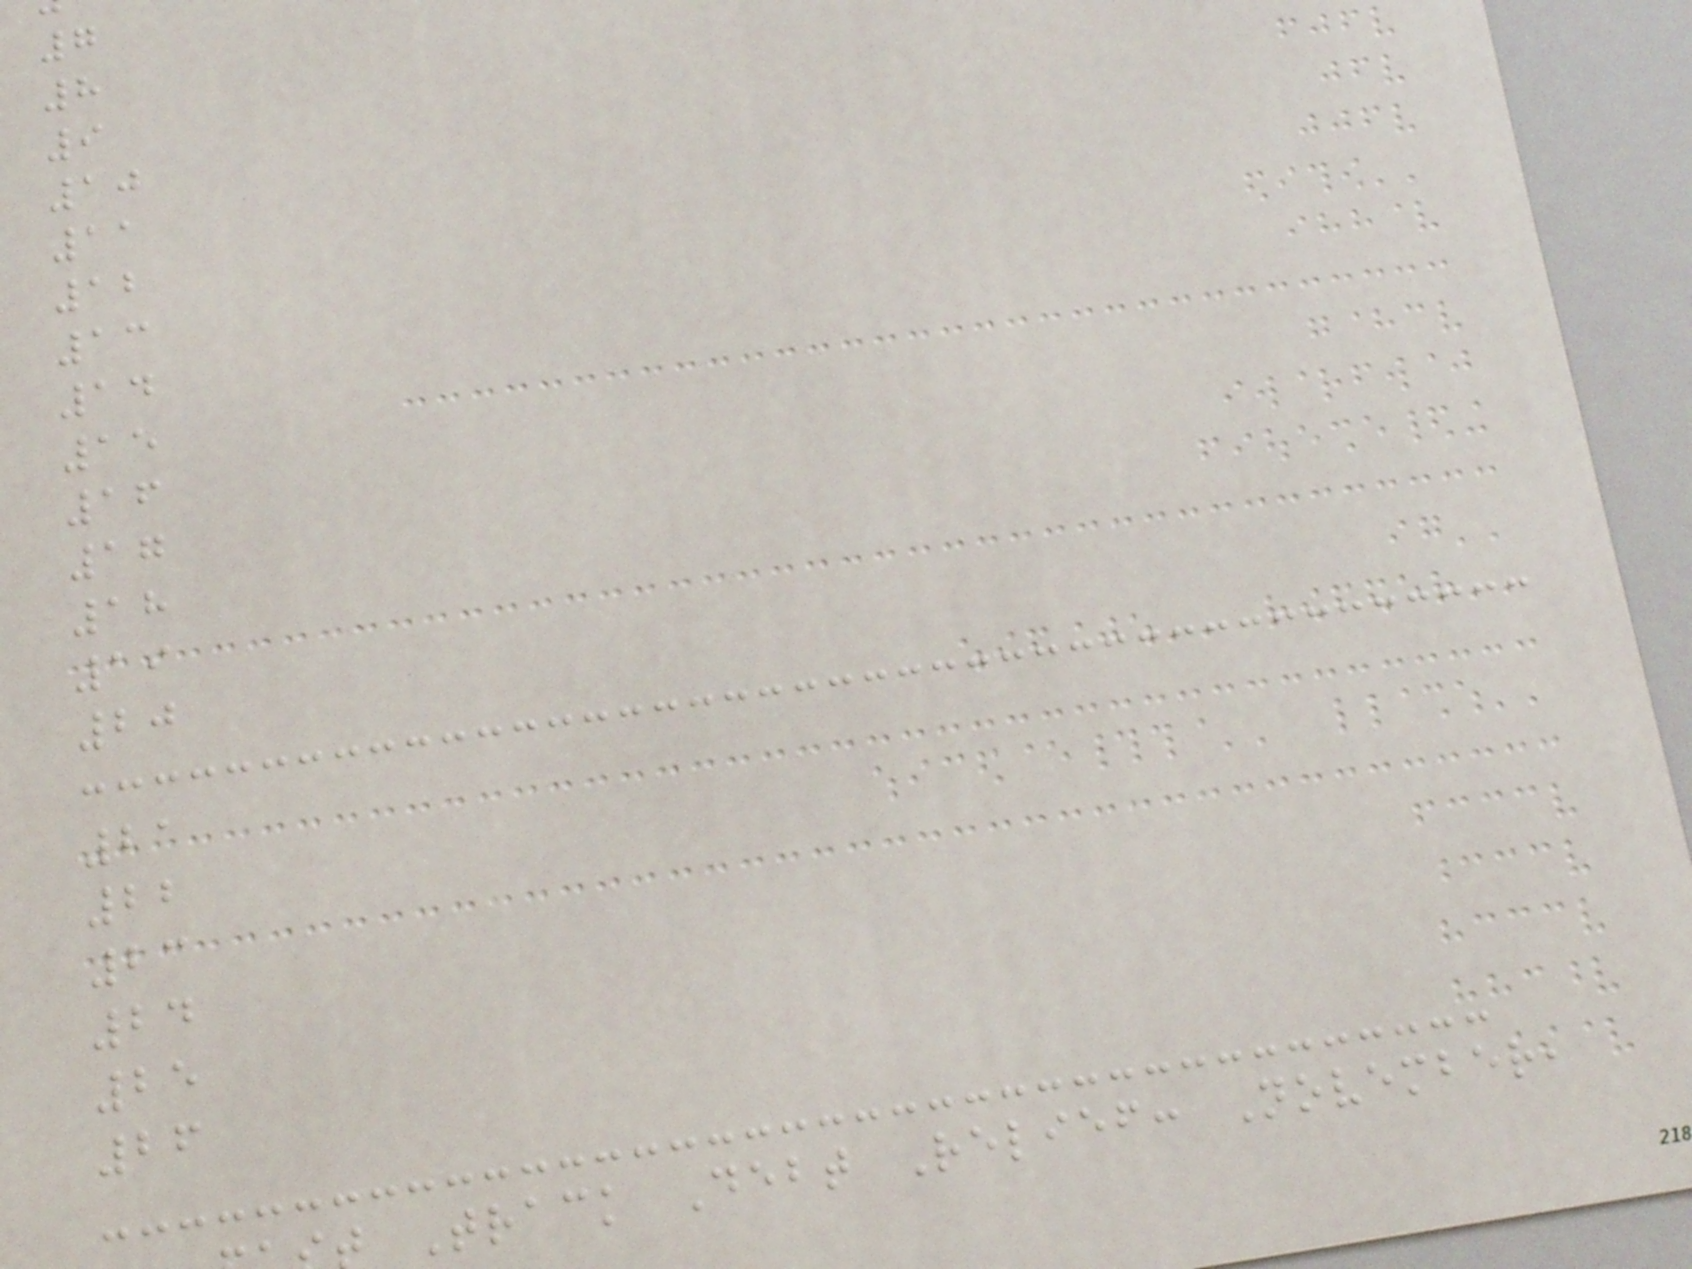7
8
9
10
11
12
13
14
15
16
17
18
19
20
21
22
23
24
25
26
Track Debt Relief: November,
